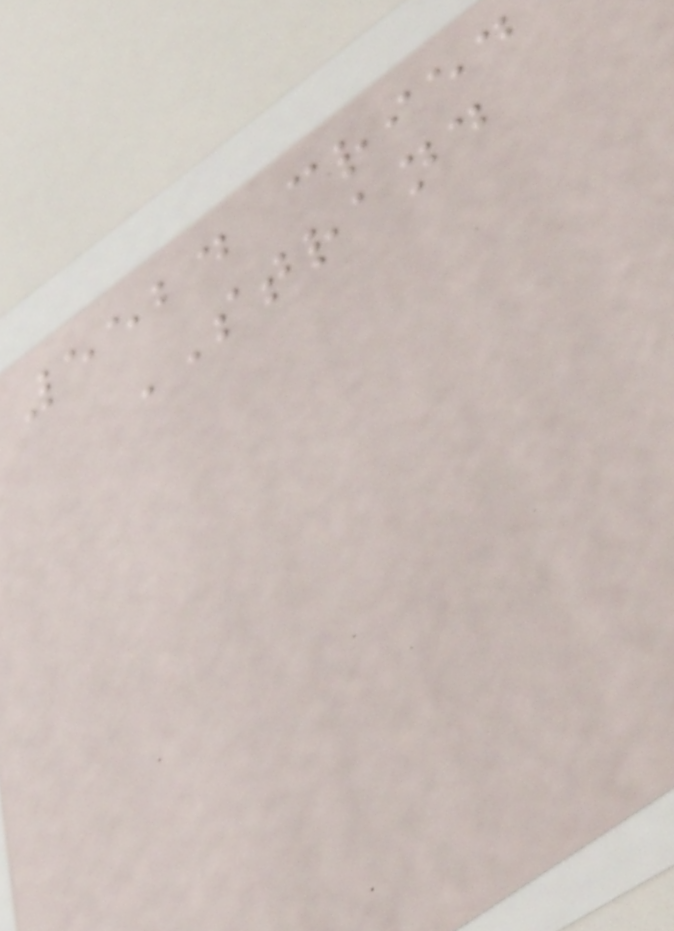5524 cried
STRAND
